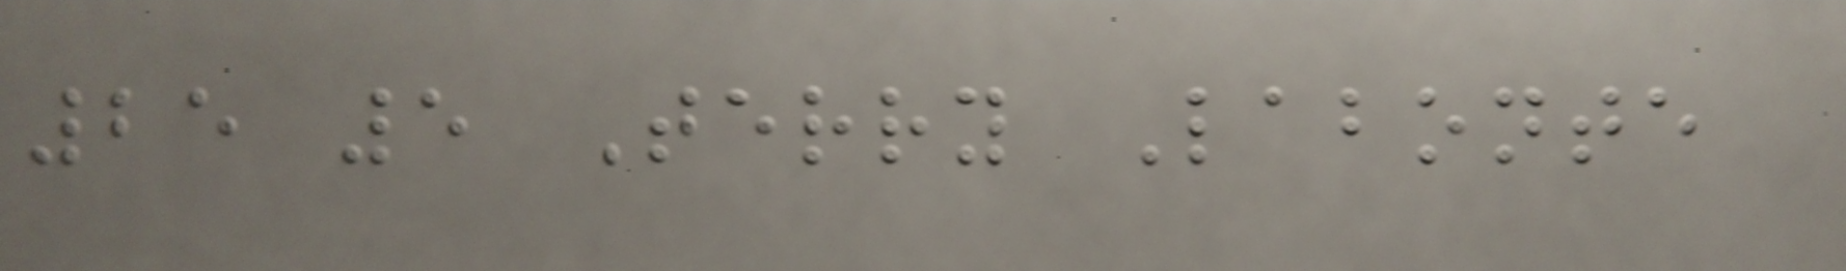25 5 Terry Labonte
